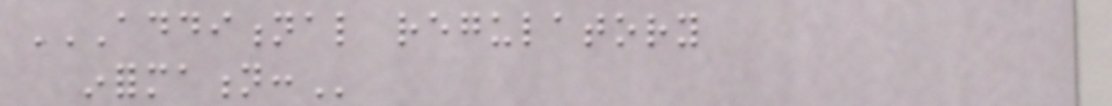ADDITIONAL REGULATORY
INFORMATION:
